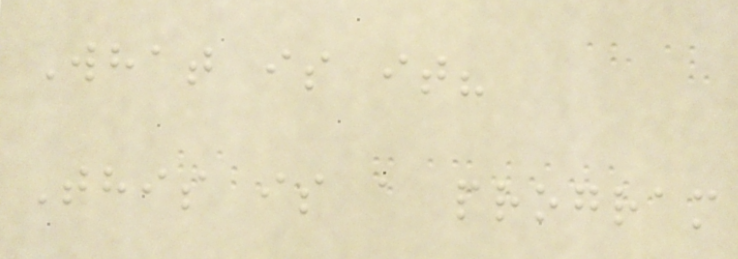What is it?
This is a program
